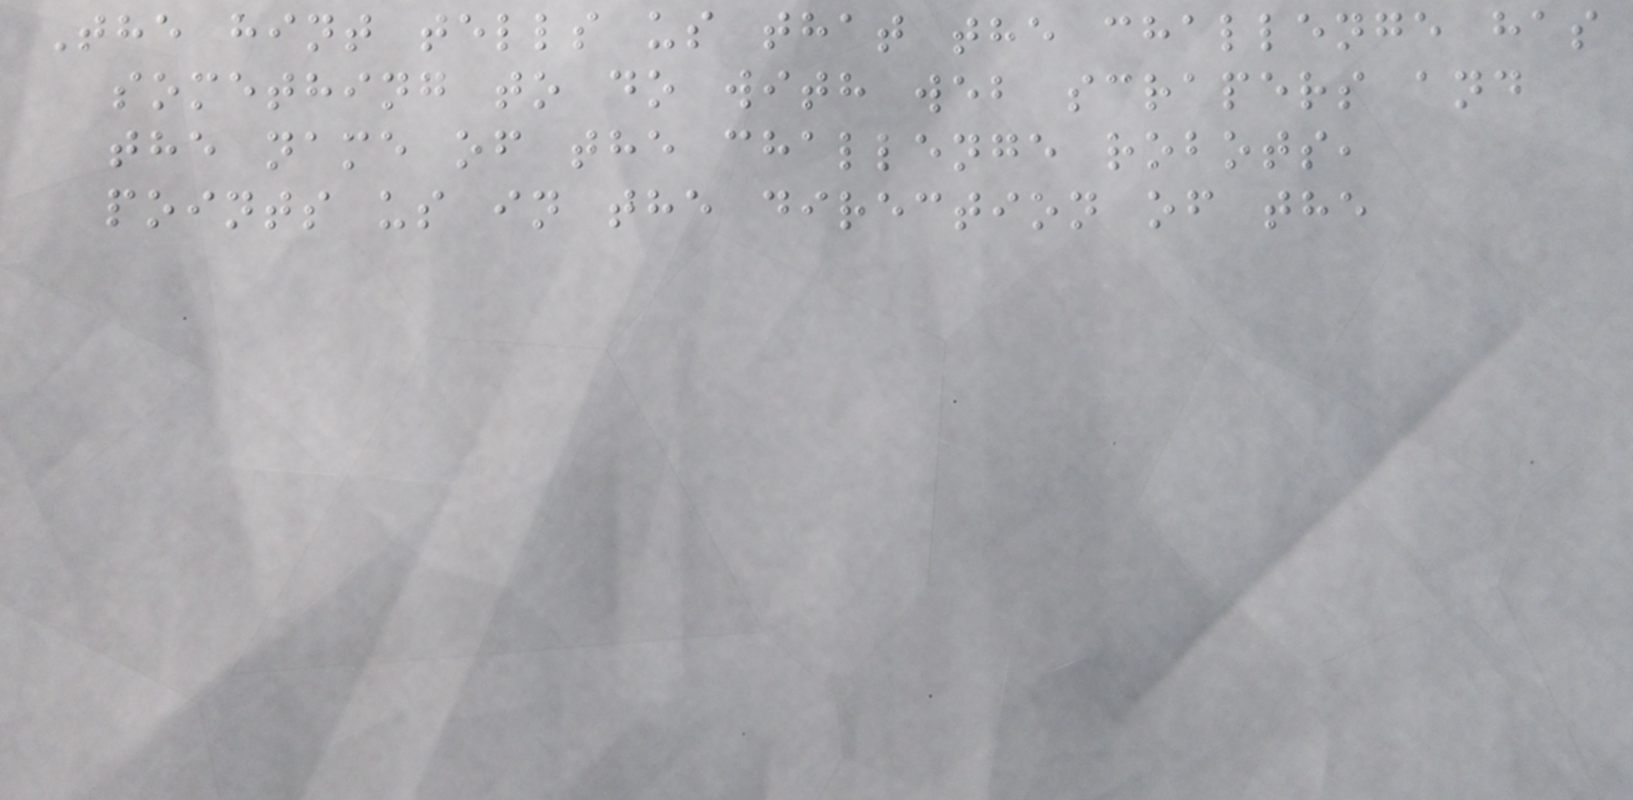The hint tells us that the challenge has
something to do with web scrapers and
the name of the challenge robots,
points us in the direction of the
